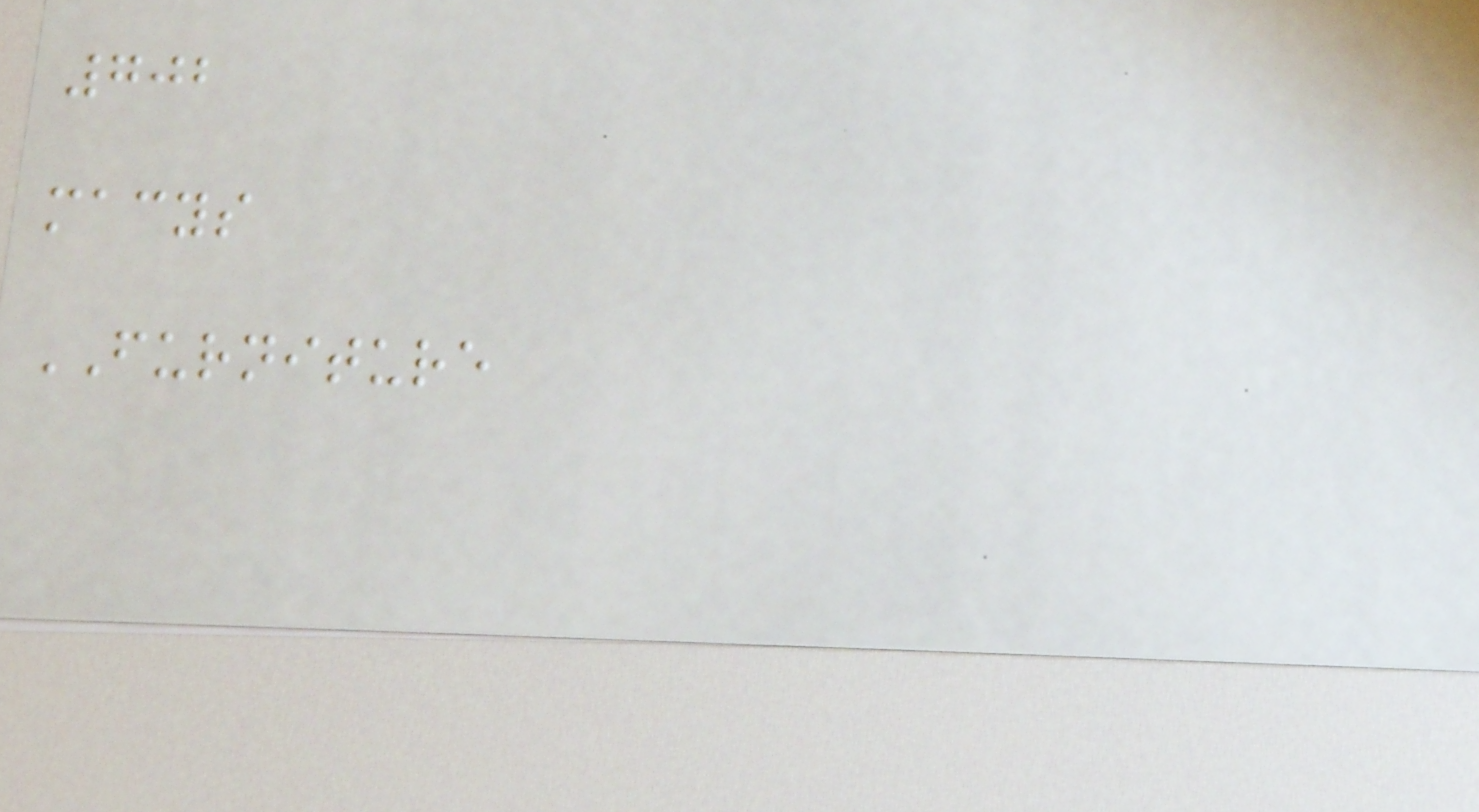702
macys
FURNITURE
